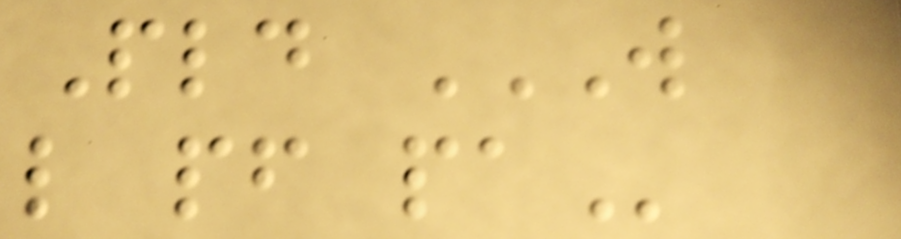Pld W
L PF PA
